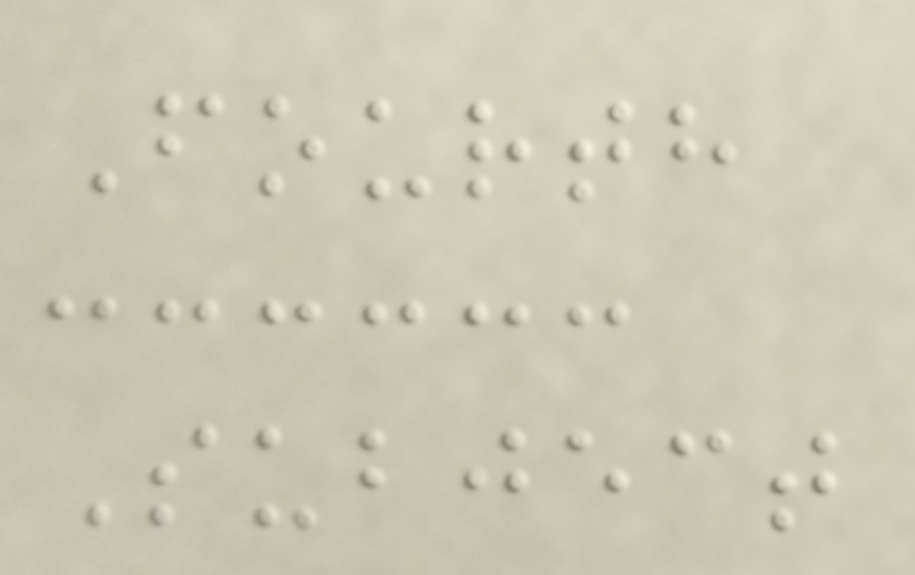Fourth
Subject
